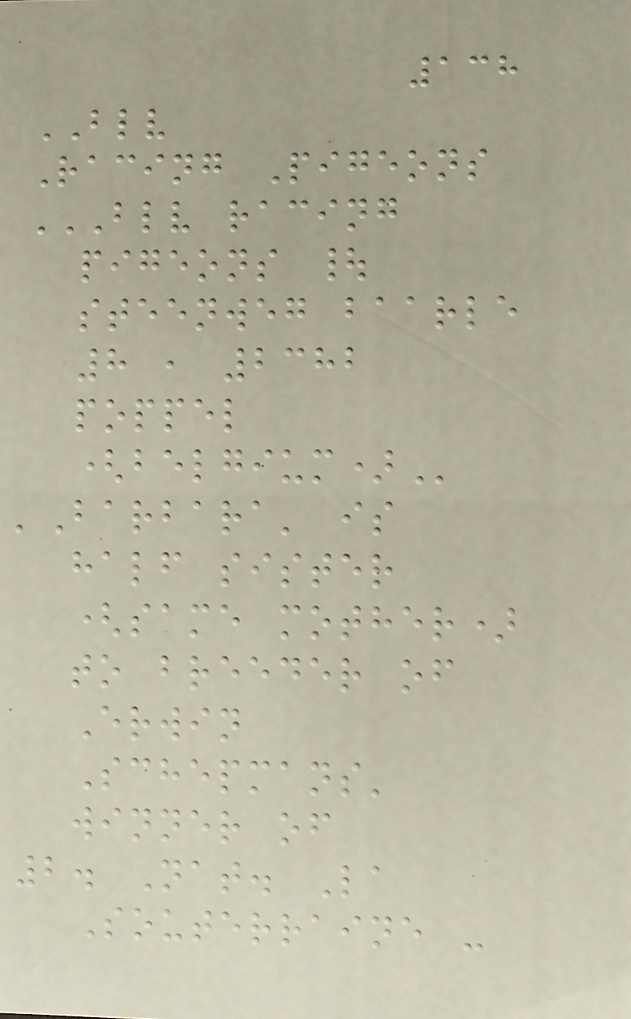138
BLV
Racing Pigeons
BLV RACING
PIGEONS |
STEENWEG BAARLE
8 , 2382
POPPEL
(BELGIUM)
'Barbara' is
half sister
(same mother)
to breeder of
Erwin
Schepmans'
winner of
2. Nat. La
Souterraine -
